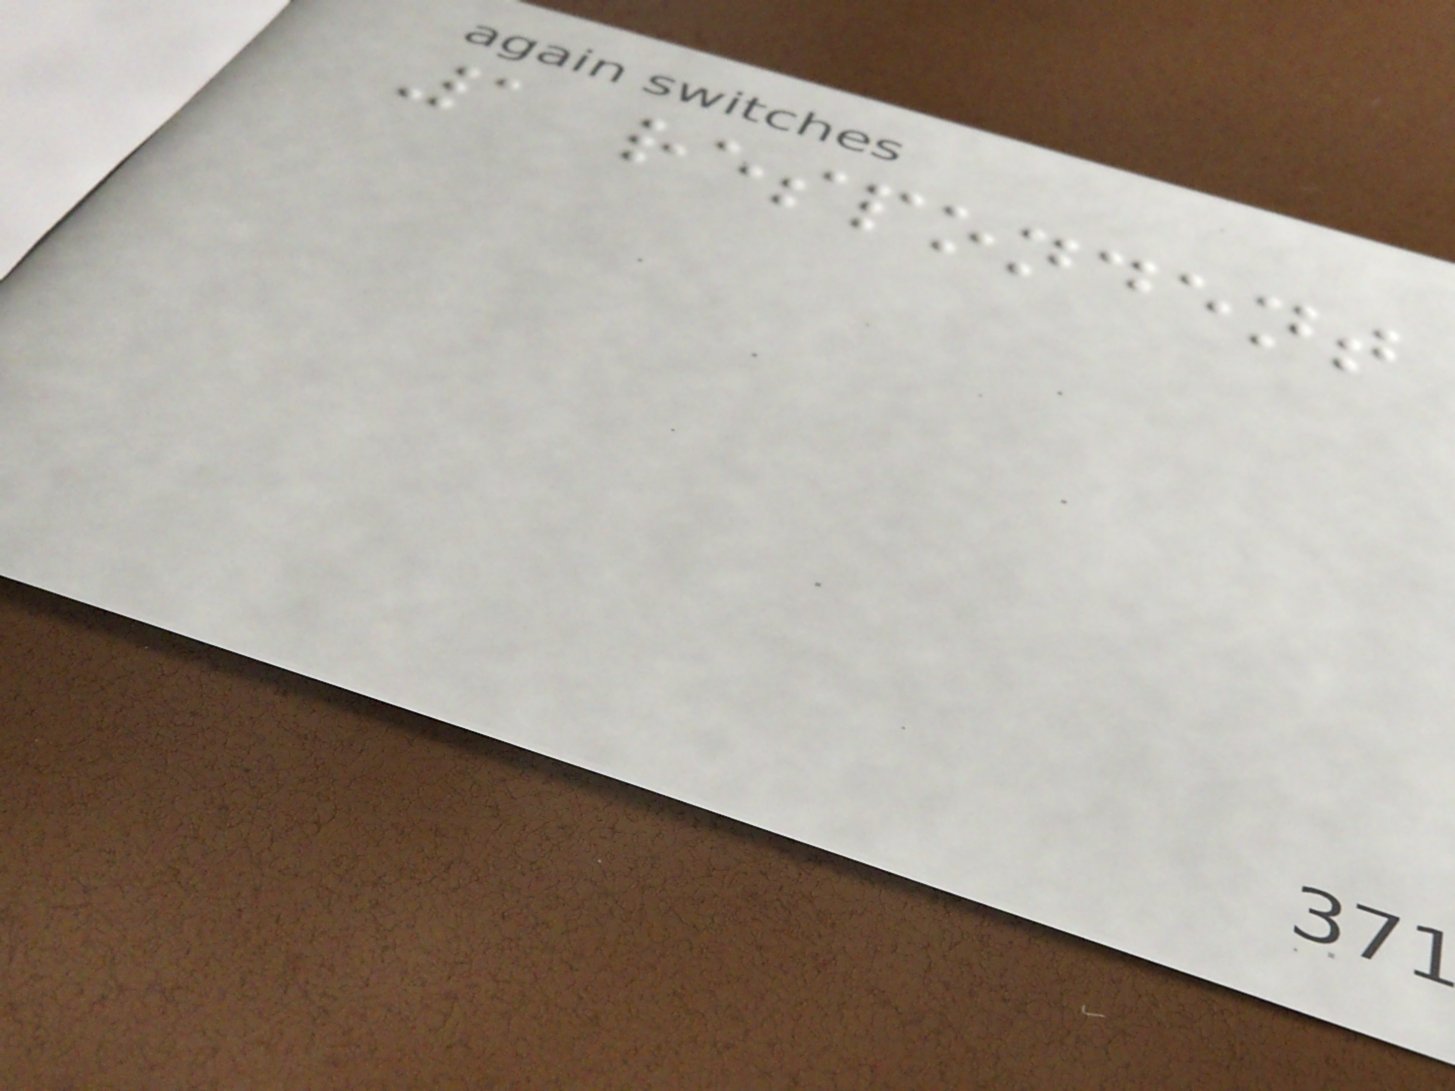1 respondent
